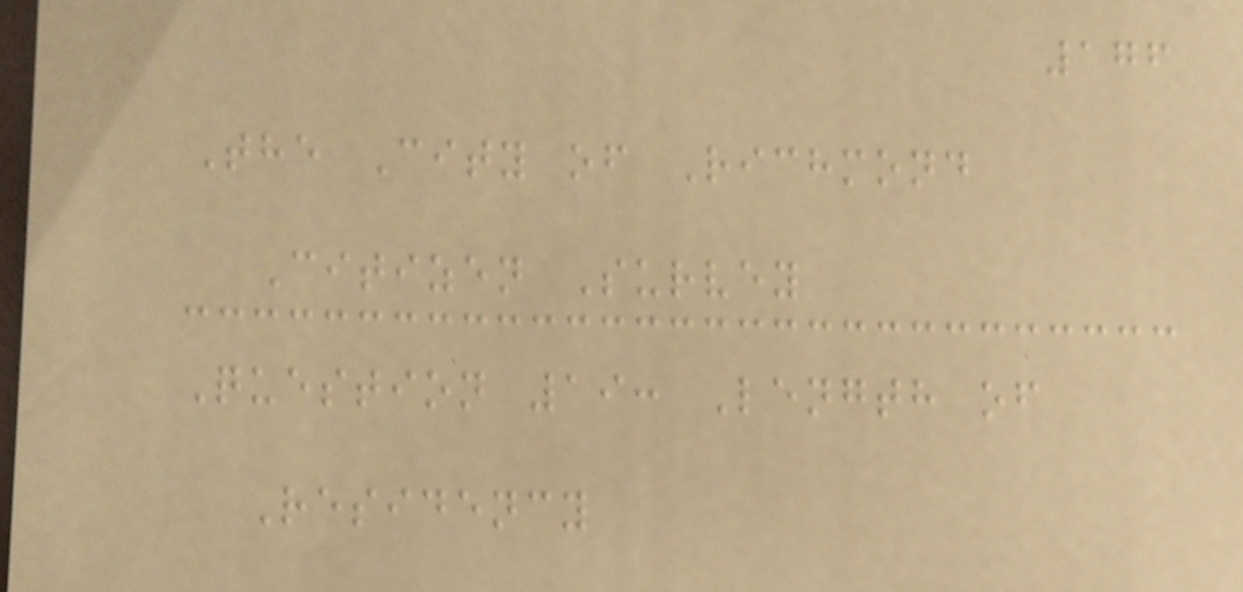176
The City of Richmond
Citizen Survey
Question 19: Length of
Residency
